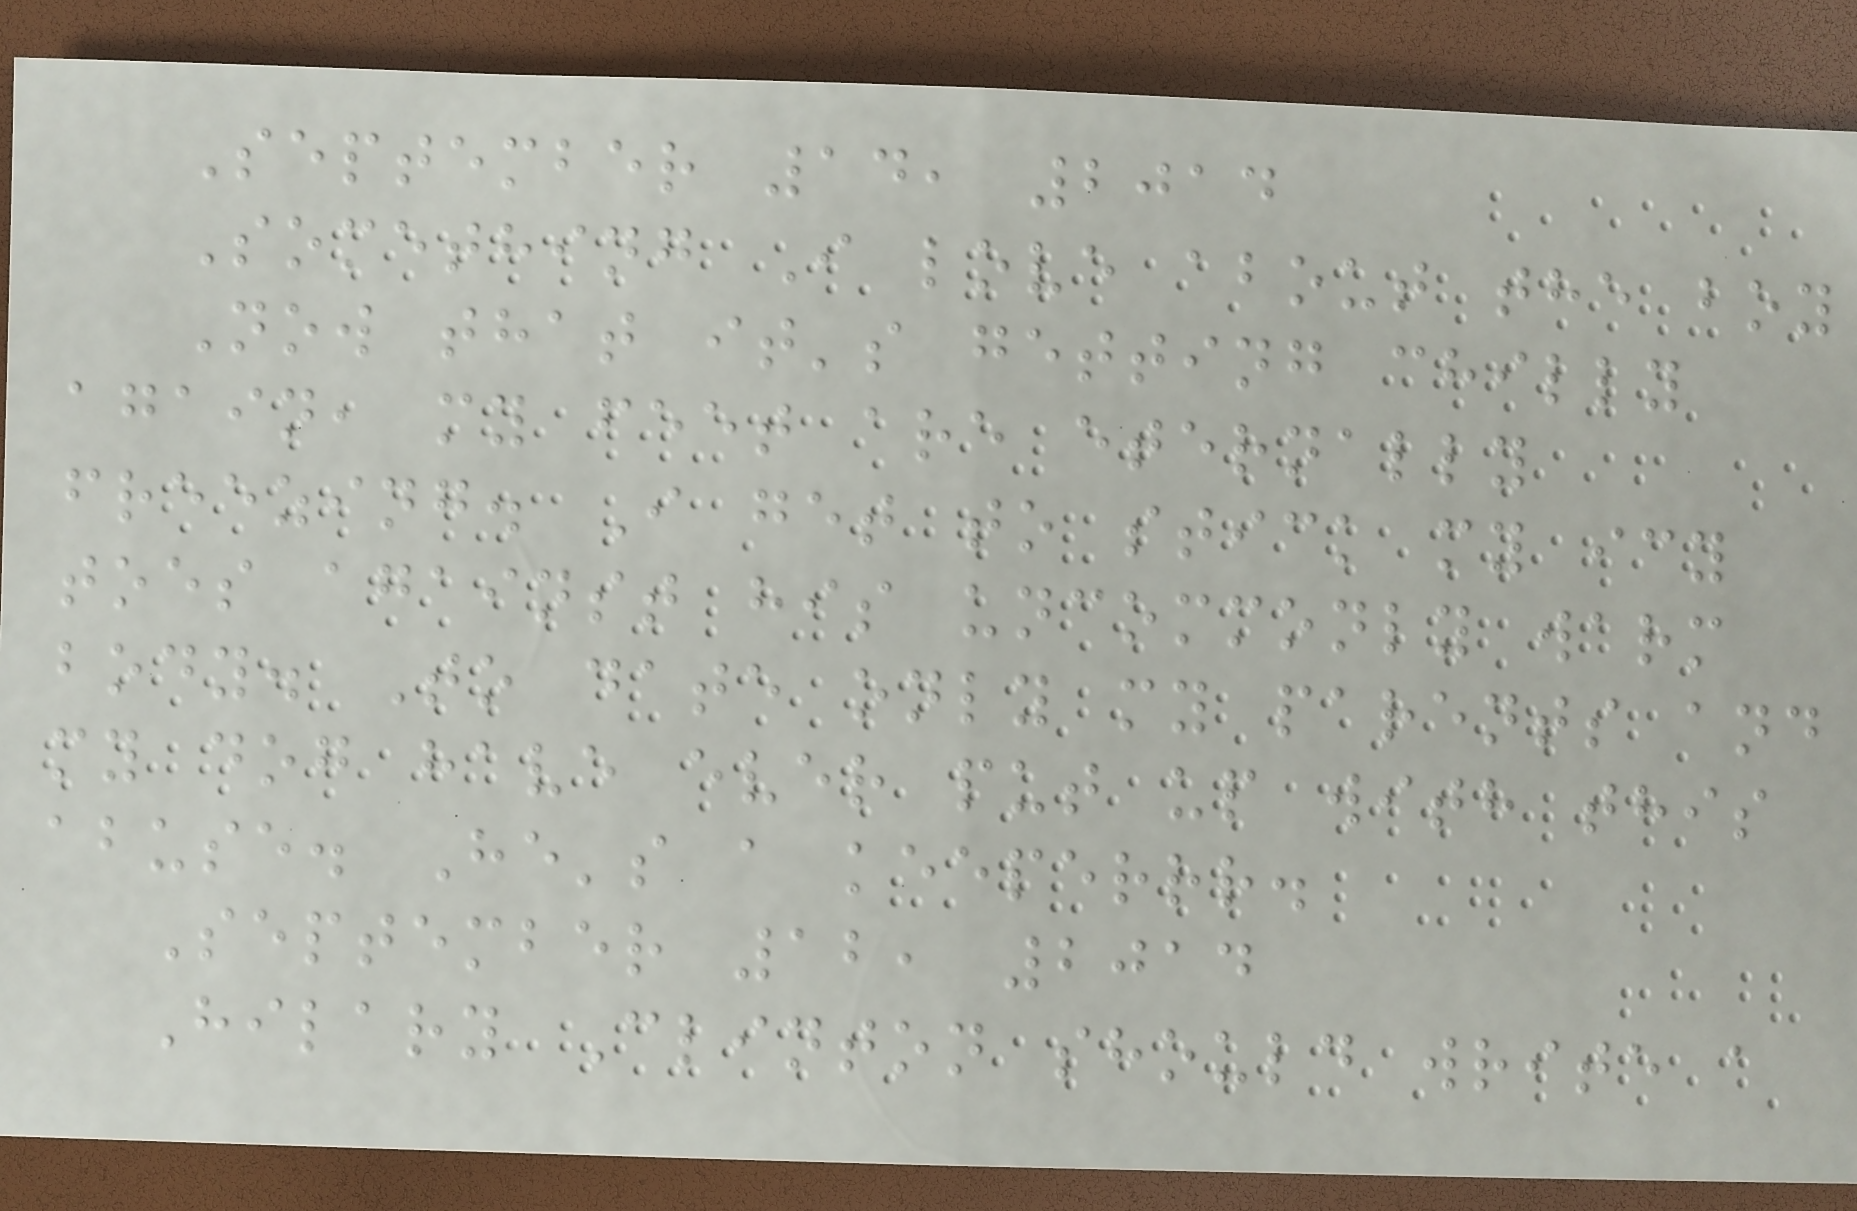September 14, 2014
Something I love about the boy
Now that it's getting chilly
again, my feet are eternally
freezing. I get to stick my icy
toes against his uncommonly warm
body. To date only my parents and
my dog have ever put up with this
abuse. He's a keeperrr.
September 12, 2014
Hilary Clinton should write a
